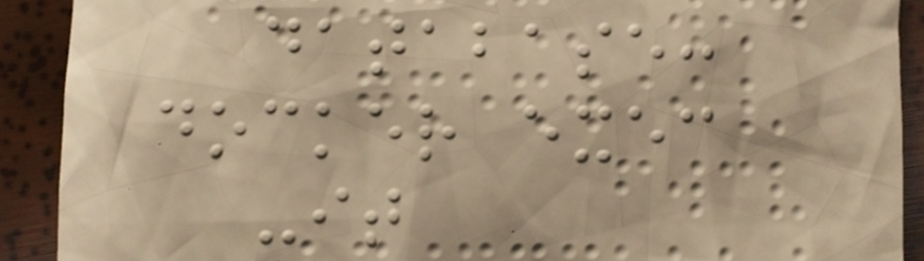database:
docker exec
-it
